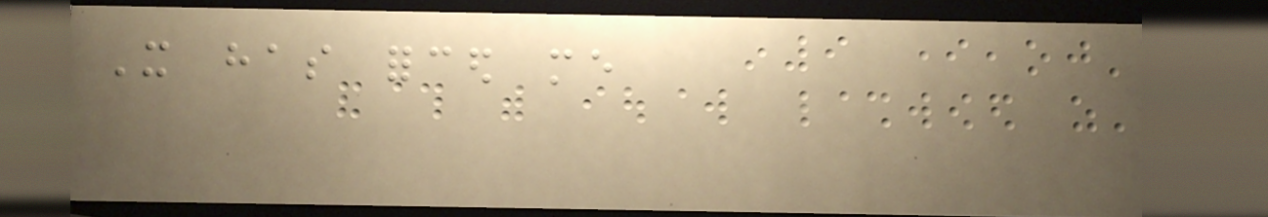It has forced me
